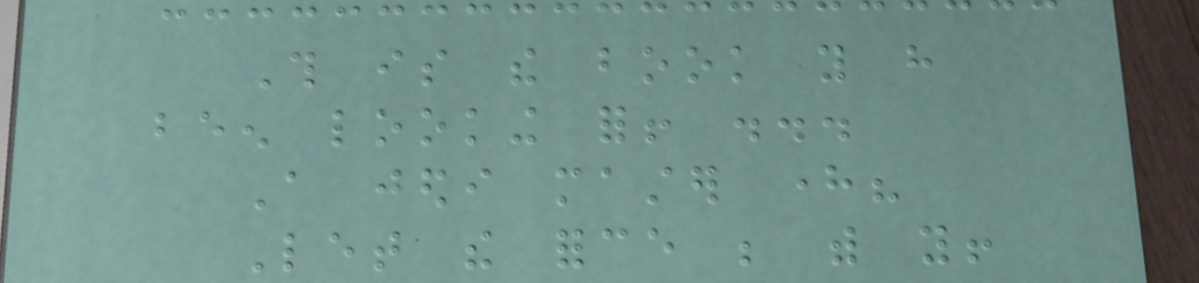This is the book you have
been looking for! ...
A jedi master here?
Let the force be with you!
